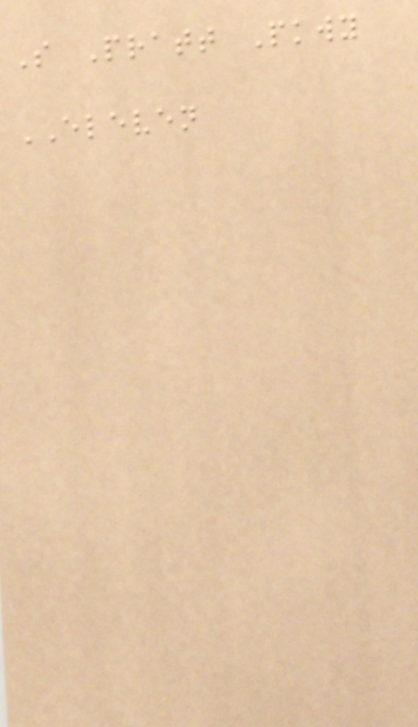S Pratt Pkwy
ELEVEN
